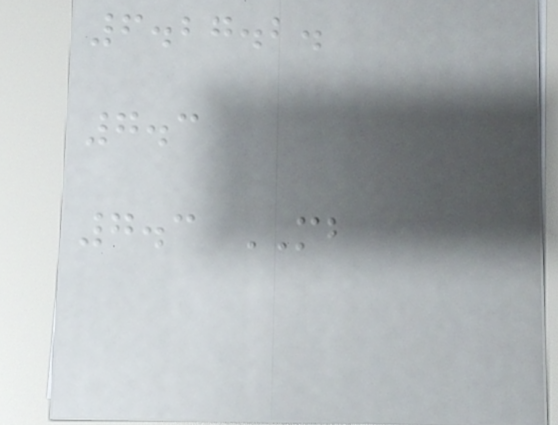6.27.2.
7.3
7.3 MB
